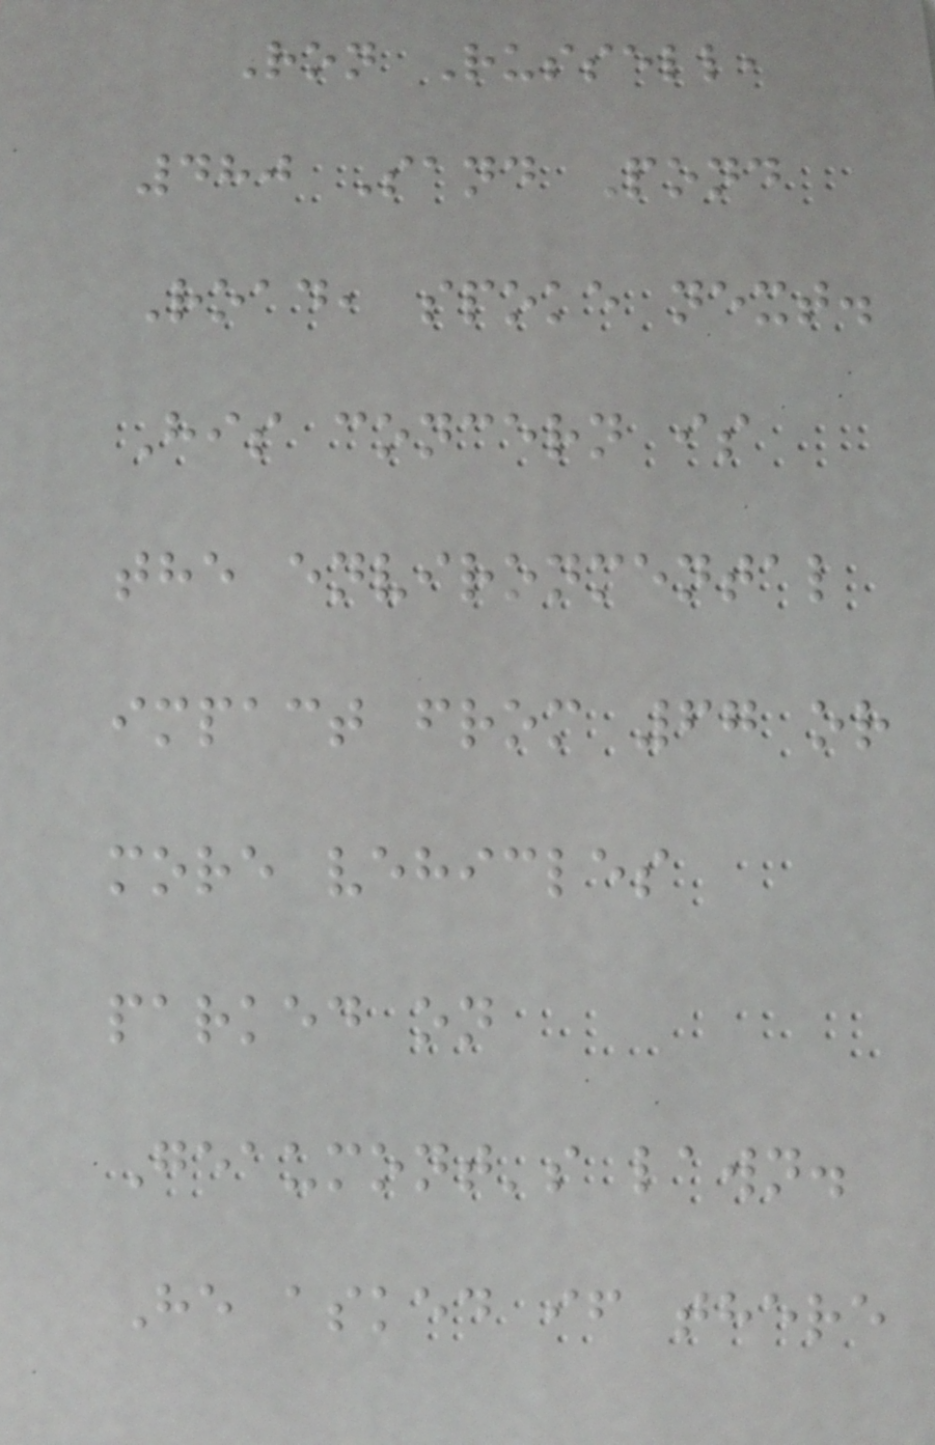Ron Russell,
480 Sand Pond
Road, spoke next.
His concern is
the environmental
impact from 67 or
more vehicles
parked on
Geaumont's lawn.
He asked if there
